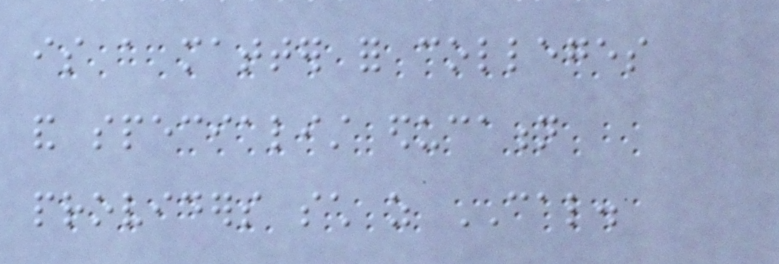is a matter for colleges
and specialist education
providers such as CAL.
